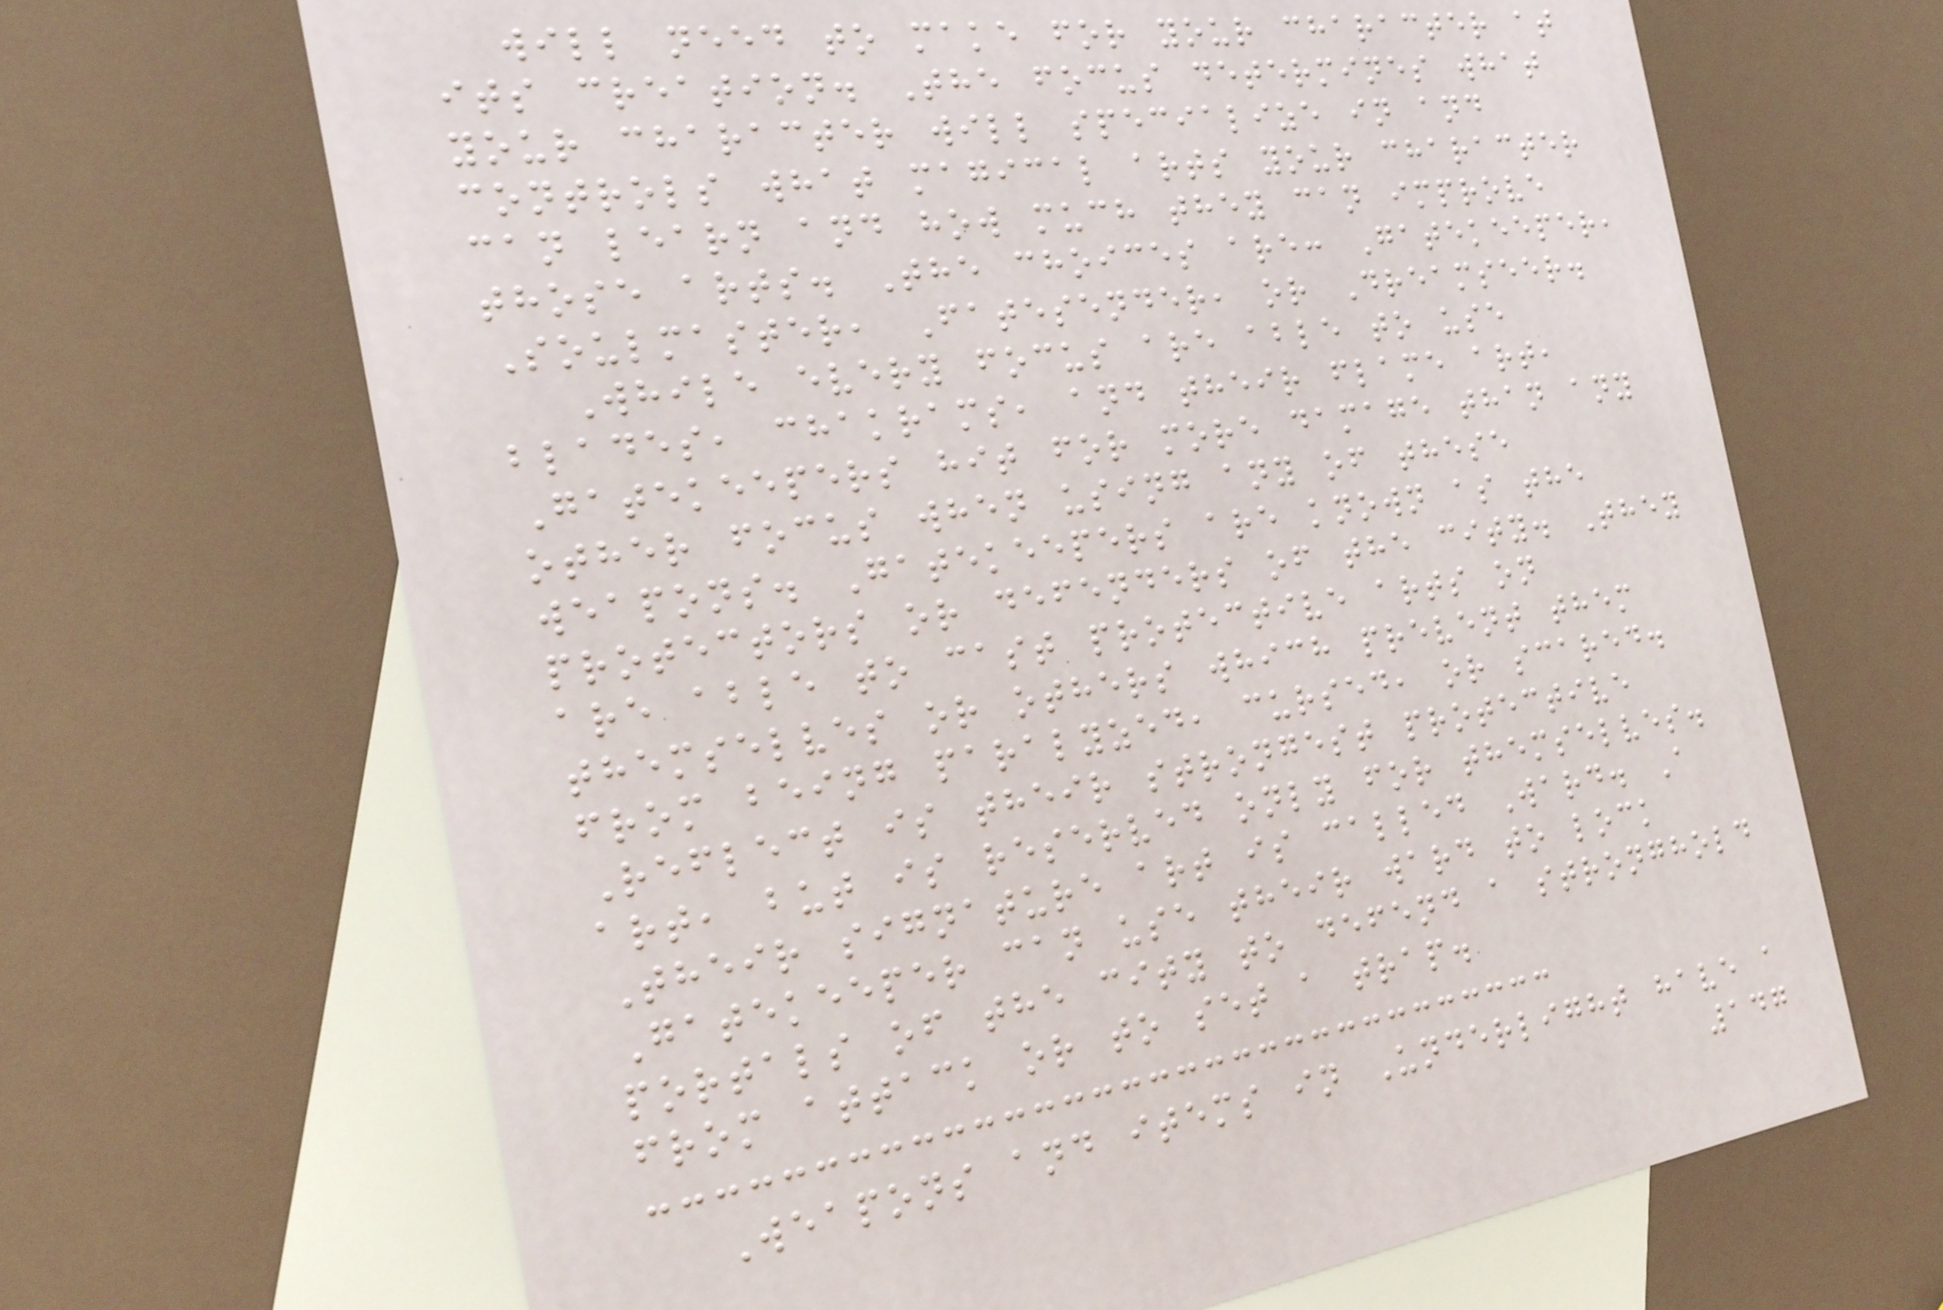will need to make for your character at
its creation. The focus determines what
your character will specialize in and
controls what magical arts your character
can learn and how much they can improve
those arts. The choices are: Gatekeeper,
Soulmaster, Fatesender, or Dreamseer.
While every focus are able to use
blades, chakrams, and their flame art,
Gatekeepers hit for more damage than any
other focus when using any of these
weapons. Gatekeepers are known as the
protectors or defenders of the city. They
are able to cast protective arts on
themselves or others which prevent them
from being paralyzed, cursed, or scared.
Reflect is their strongest protective
art, but is reserved only for themselves.
Their signature art is called Ward. A
Gatekeeper can use their ward to lock
portals of the city to defend a stronghold
from attack or to set a trap.
Weapons and items in Underlight have a
147
